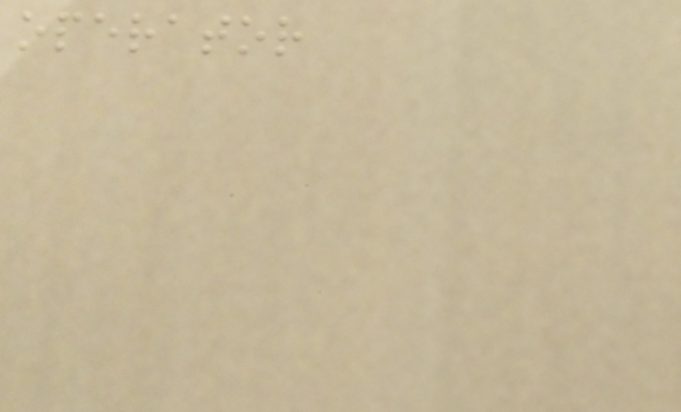operator
